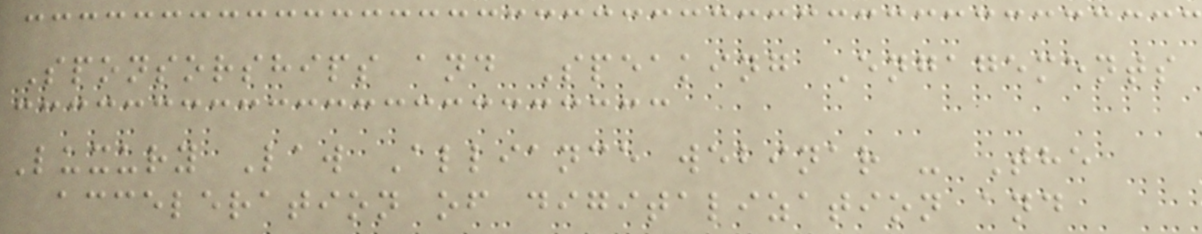Sponsorships and Speaking Engagements
Luxury Law Alliance webinar - The
acceleration of digitalization and
